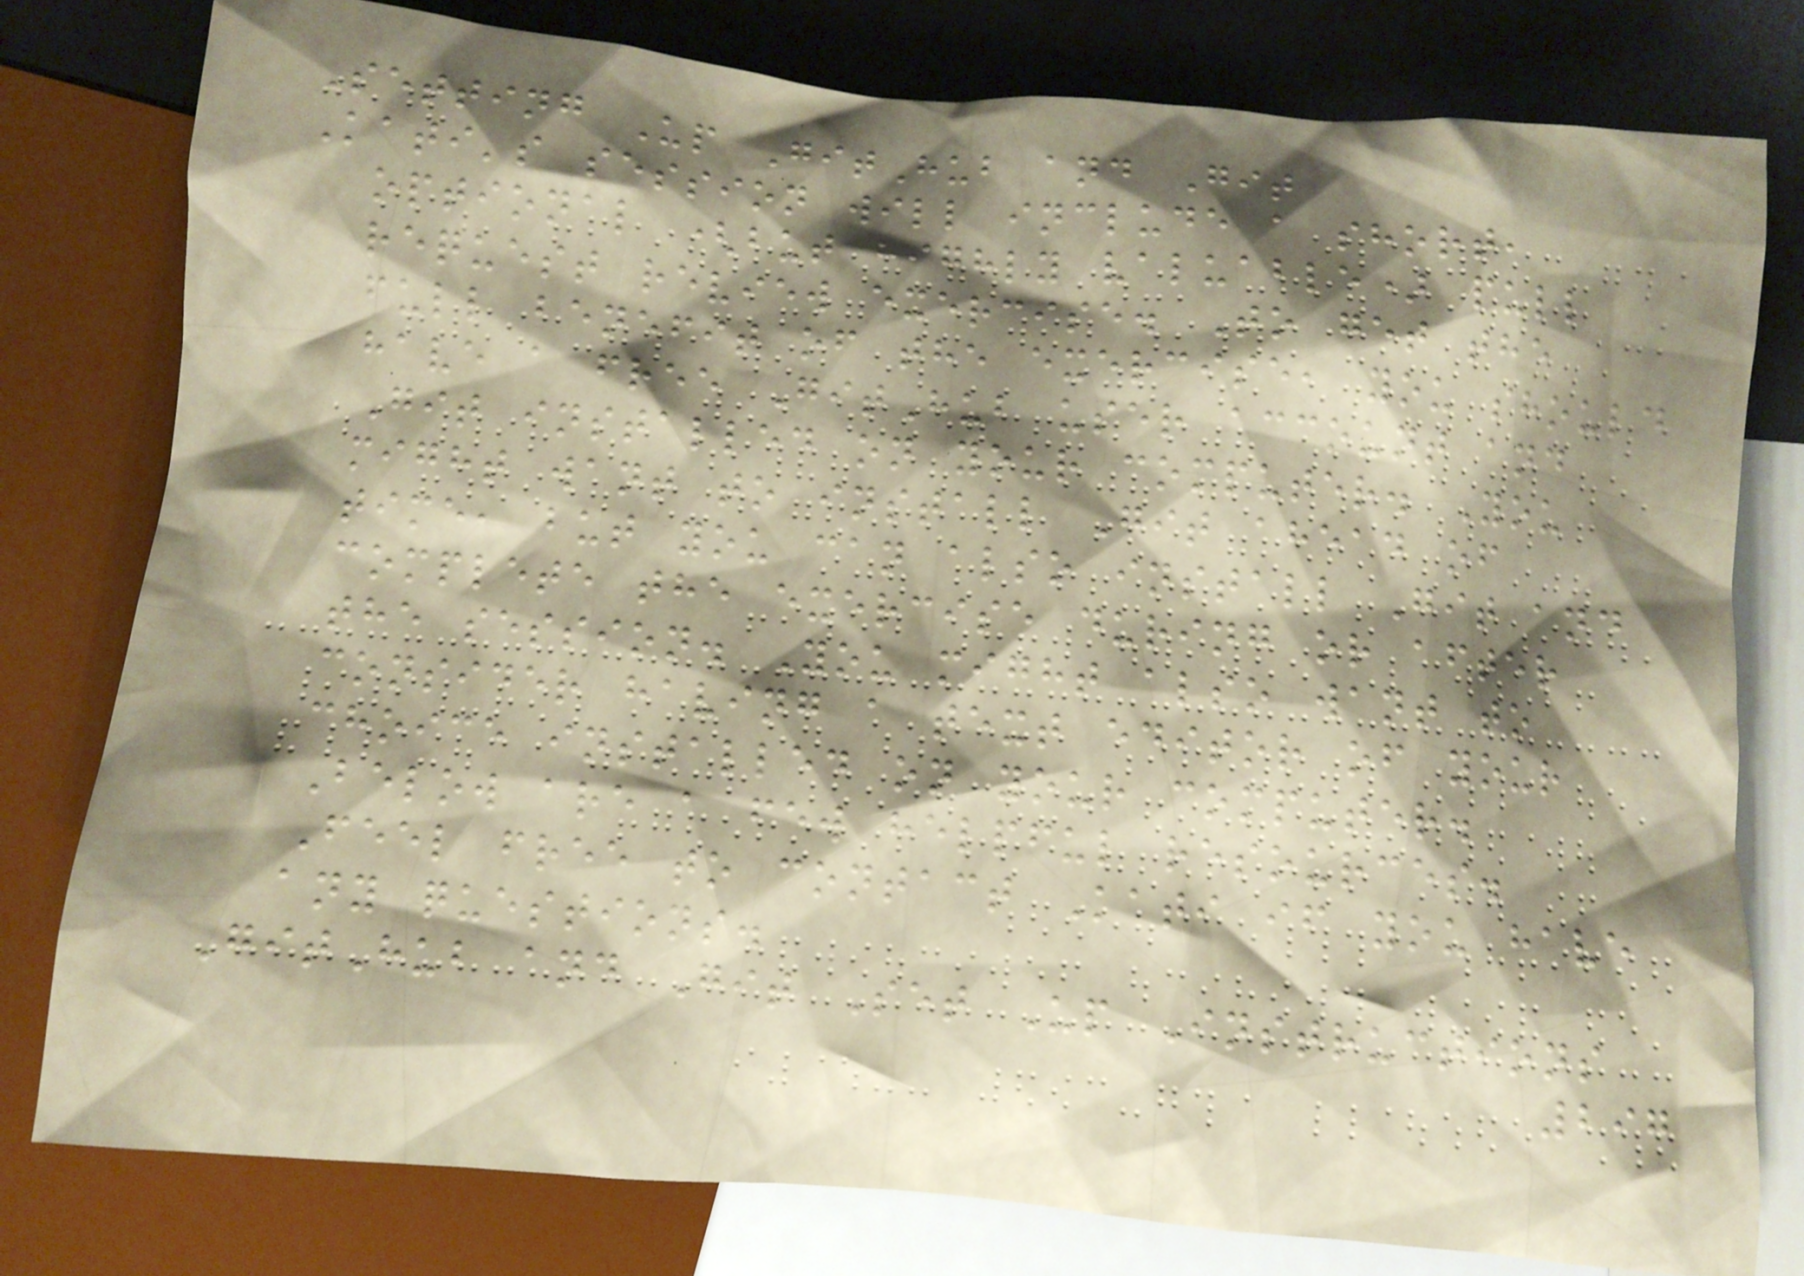Setting Up GitHub and Git
Kati's session will include a short,
optional (but highly valuable) pull
request review exercise. To get the
full benefit of the exercise, you should
have a free GitHub user account and
Git installed on your computer. You
might want to install Git ahead of
time, but you can also install Git and
complete the exercise during or after
the session. You might also want to
consider having a text editor of your
choice installed on your computer.
Below are a few helpful resources.
Feel free to contact Kati if you have
any questions.
GitHub and Git Set Up Instructions
297
